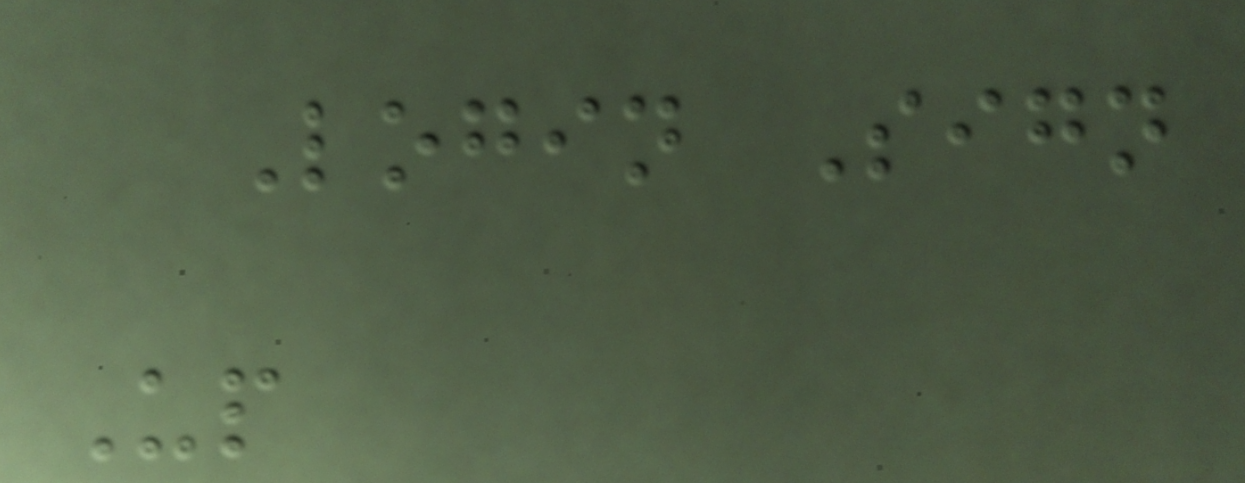Login Sign
Up
